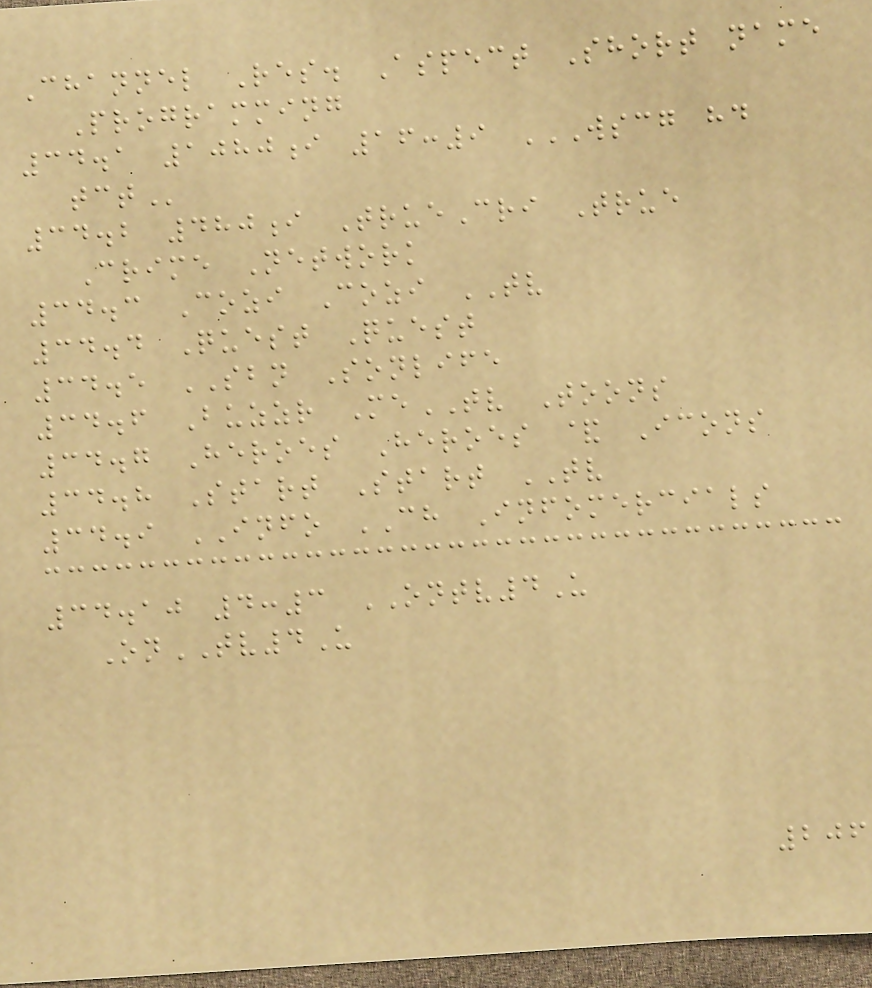Channel Res. Aspect Short name
Programming
34.1 1080i 16:9 WSCG HD
TCT
34.2 480i TrueCri True
Crime Network
34.3 Cozi Cozi TV
34.4 Quest Quest
34.5 SBN Sonlife
34.6 Buzzr MeTV Toons
34.7 Heroes Heroes & Icons
34.8 Start Start TV
34.9 INFO CH Infomercials
34.10 4:3 ONTV4U
OnTV4U
206
